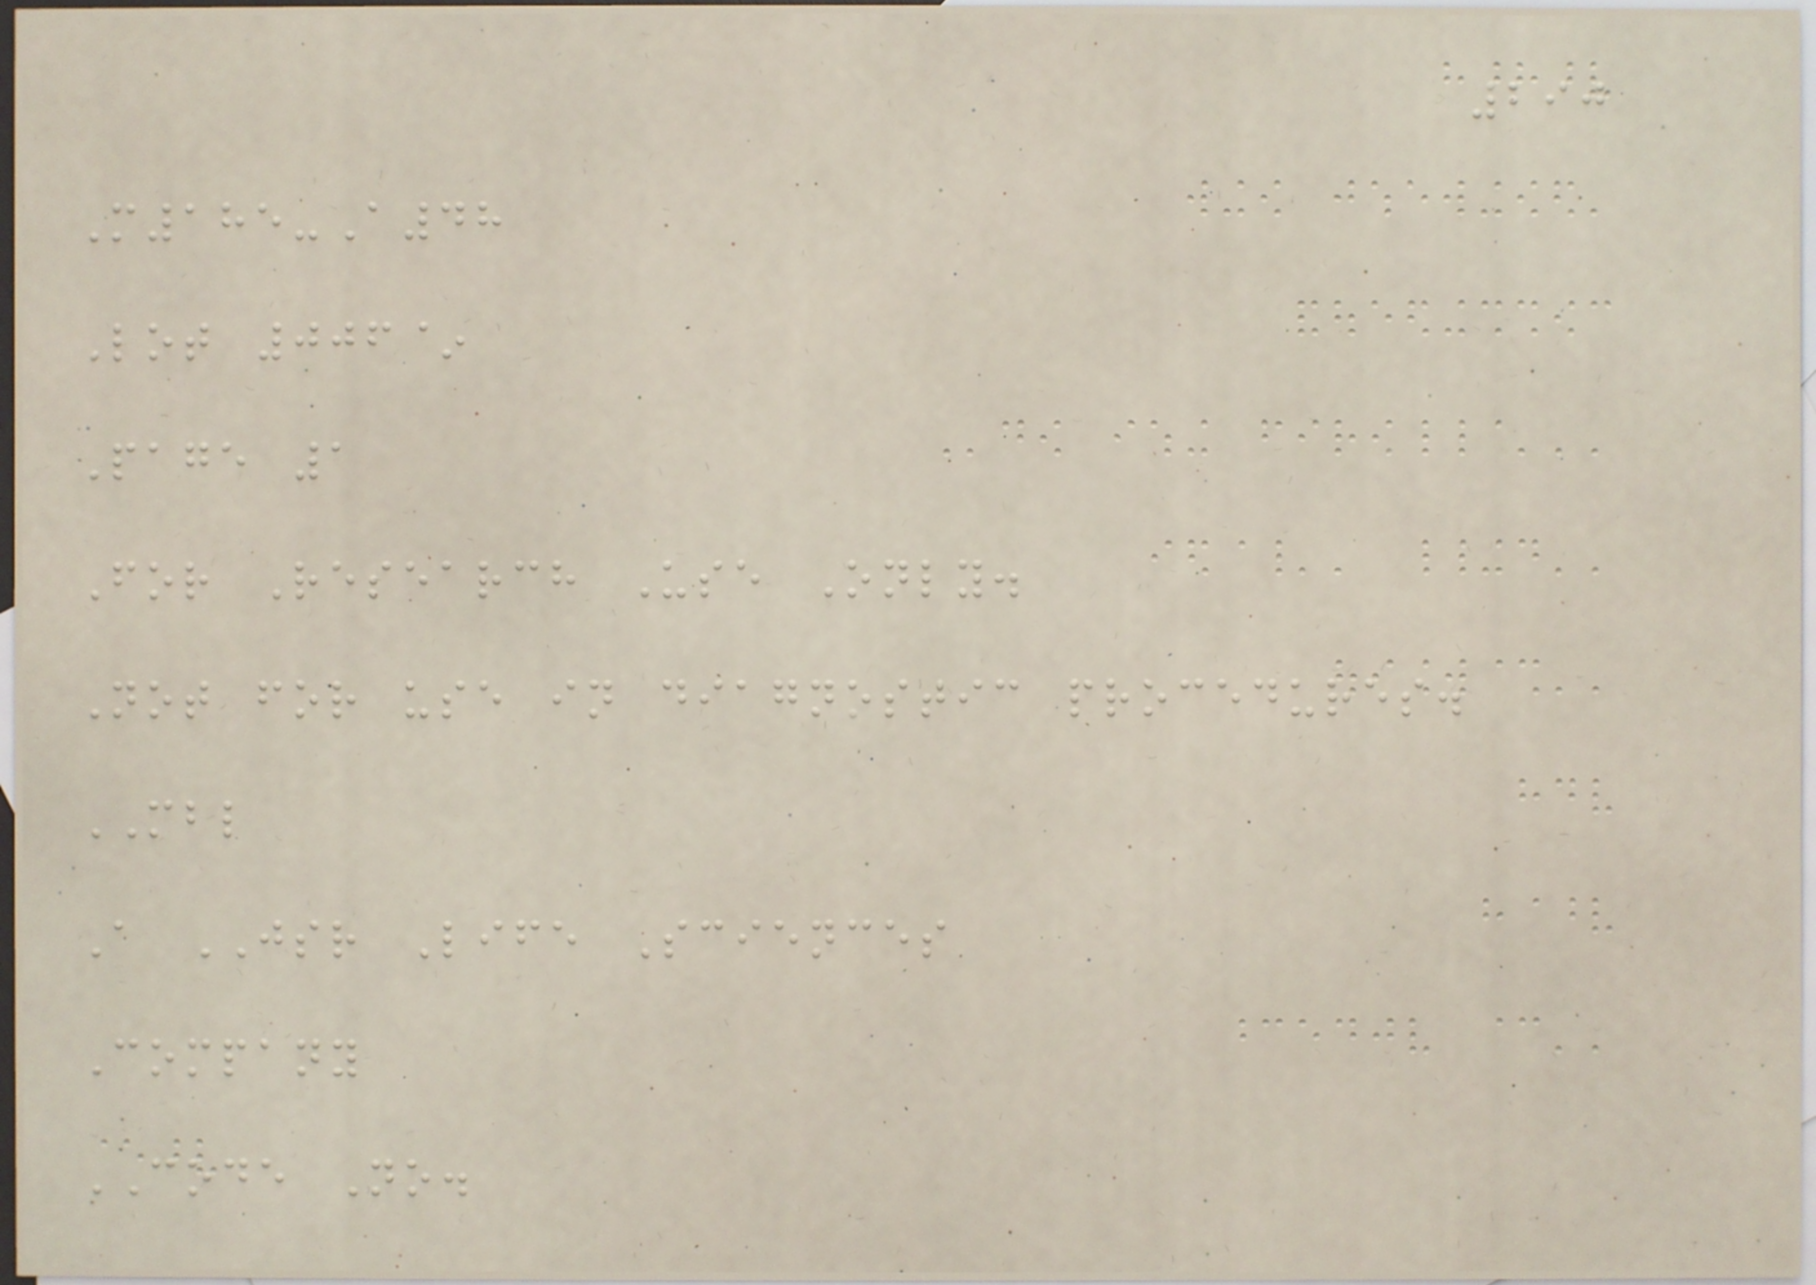290
M185-A48
Lot 006~
Page 1
For Research Use Only.
Not for use in diagnostic procedures.
MBL
A JSR Life Sciences
Company
CODE No.
